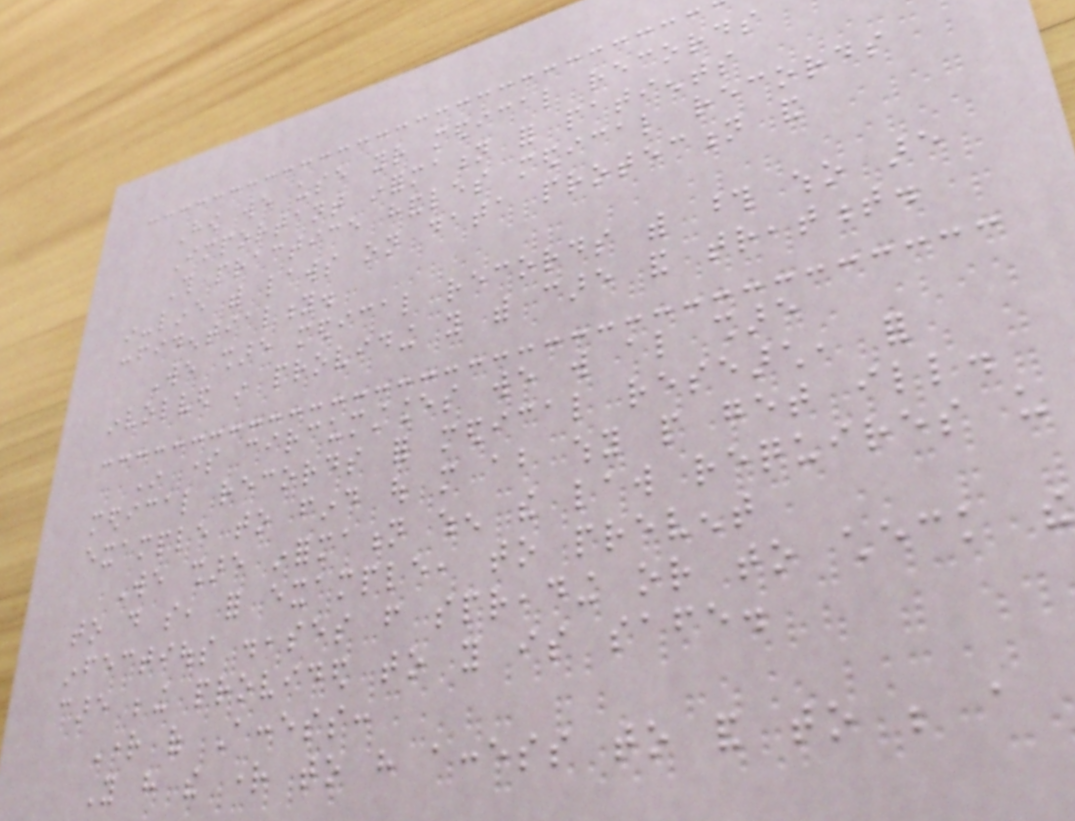How we use your medical records
Important information for patients
This practice handles medical records
in-line with laws on data protection and
confidentiality.
We share medical records with those who are
involved in providing you with care and treatment.
In some circumstances we will also share
medical records for medical research, for
example to find out more about why people get ill.
We share information when the law requires us
to do so, for example, to prevent
infectious diseases from spreading or to check the
care being provided to you is safe.
Right of Access:
You have the right to have access to and to be a
